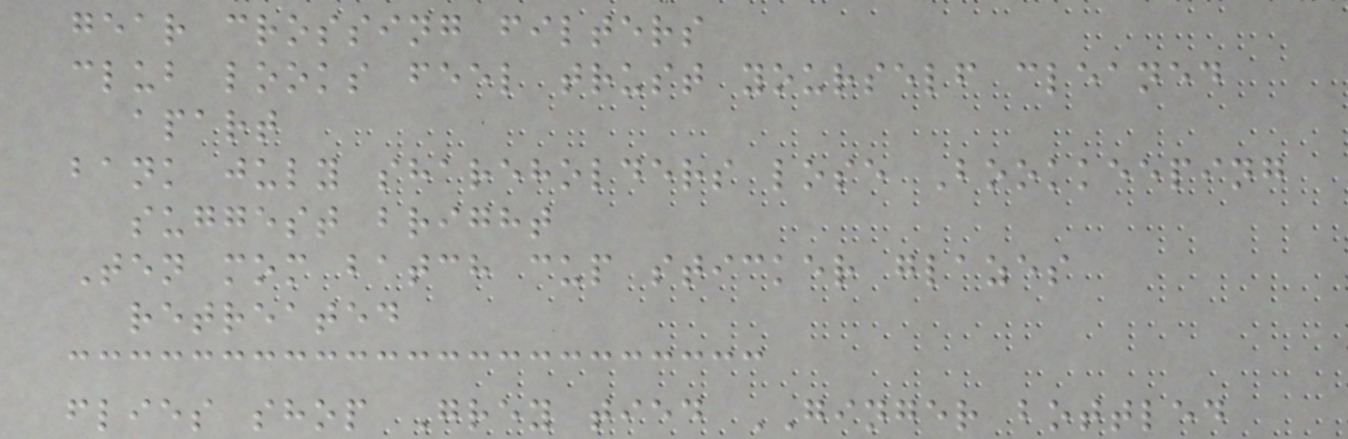gear crossing filters
club looks feel trust yourself cleaned
apart
bank july shareholders lose Bookkeeping
suggest bright
Ten mom batch cup sticker glazes
retreated
flies shop Grey tied GINGER bottled
